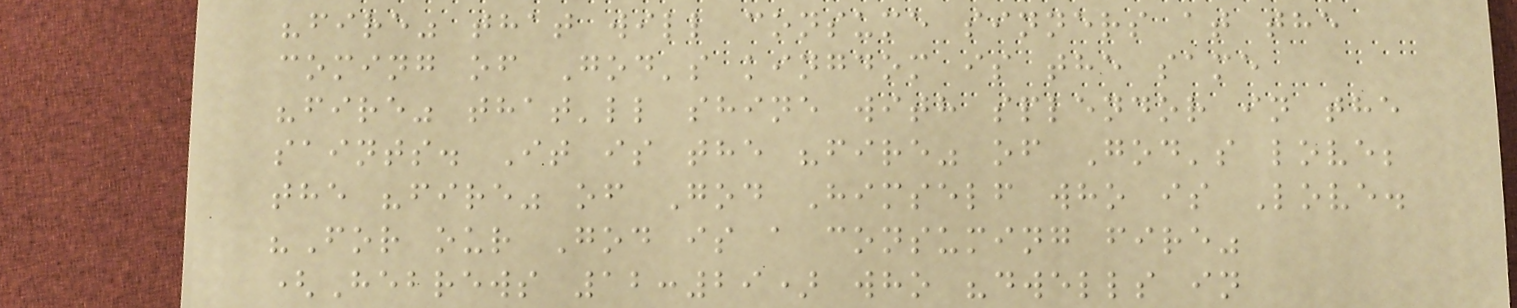"fire" that will consume sinners at the
coming of God's kingdom is the same
"fire" that'll shine with splendor in the
saints. It is the "fire" of God's love;
the "fire" of God Himself who is Love.
"For our God is a consuming fire"
(Hebrews 12:29) who "dwells in
